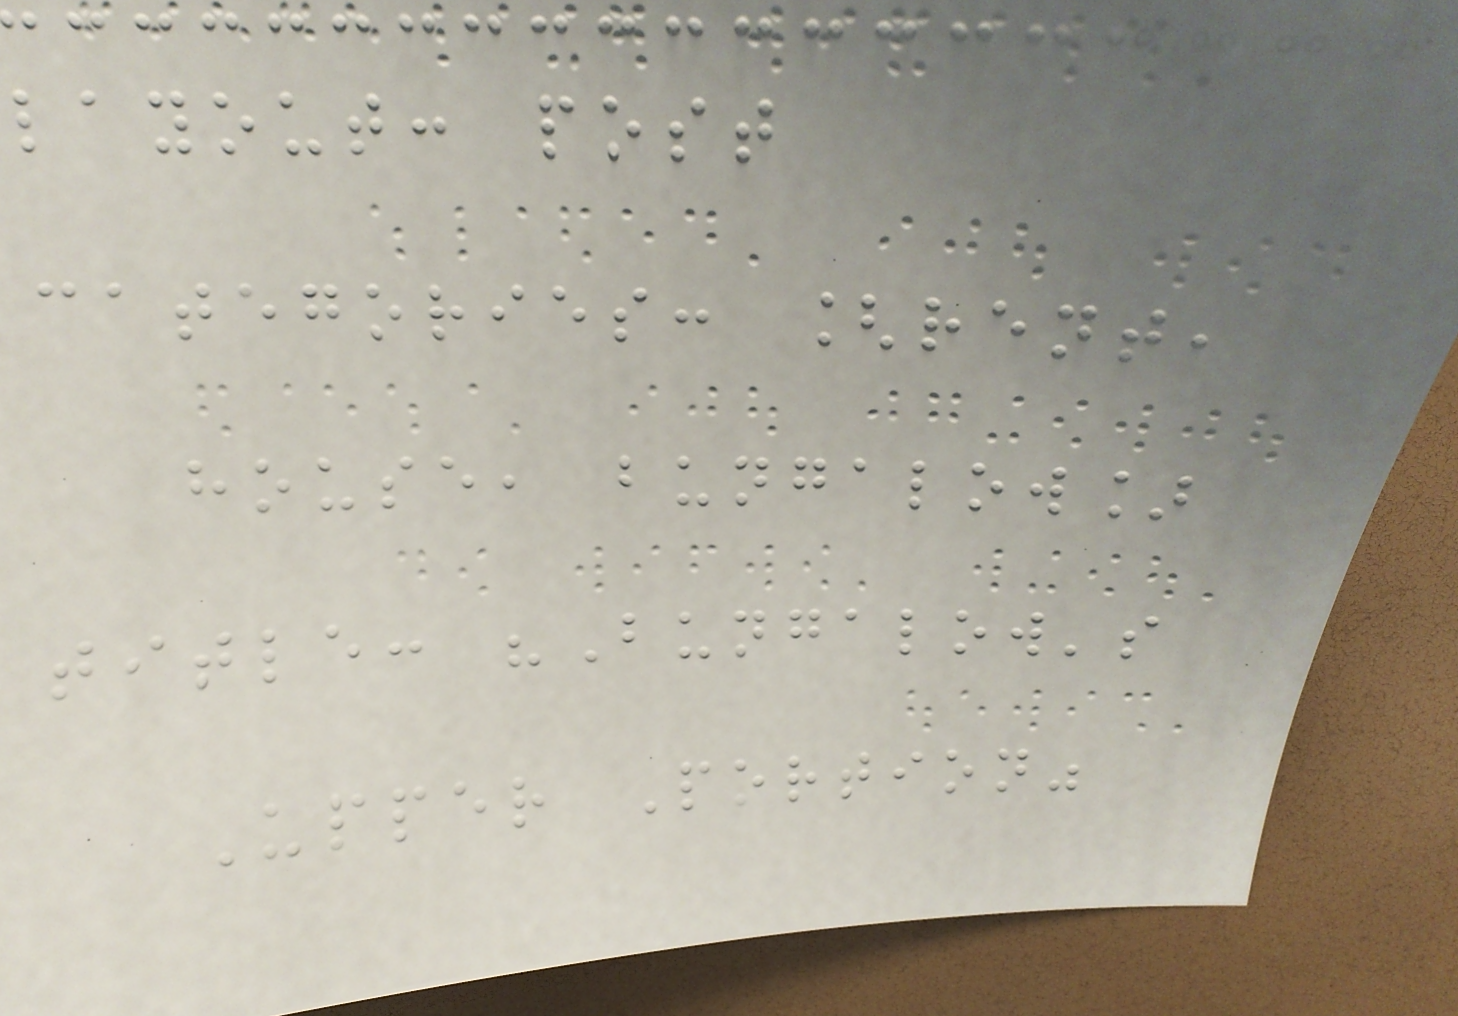layout: post
categories: [rent,
house, bungalow]
title: "Bungalow's
Upper Portion"
